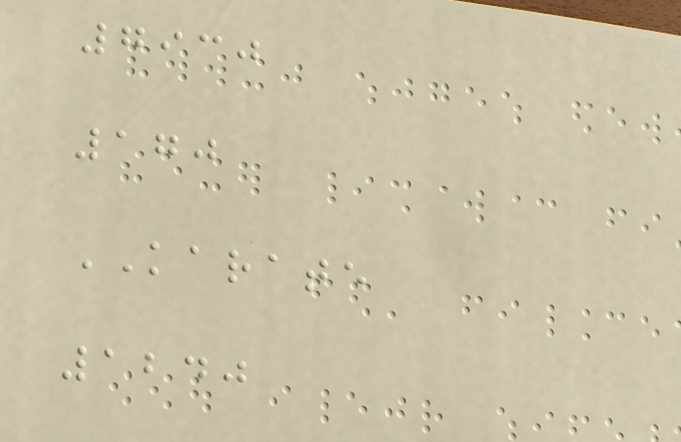7930
170
KARATE
1240
